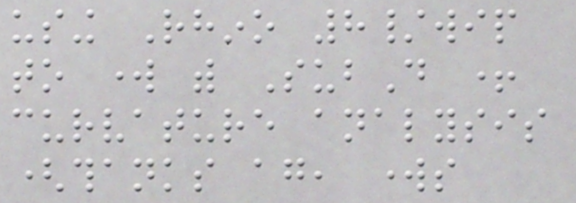using Rhino 8/wip
to work with SubD +
curvature analysis
(thanks again, works
